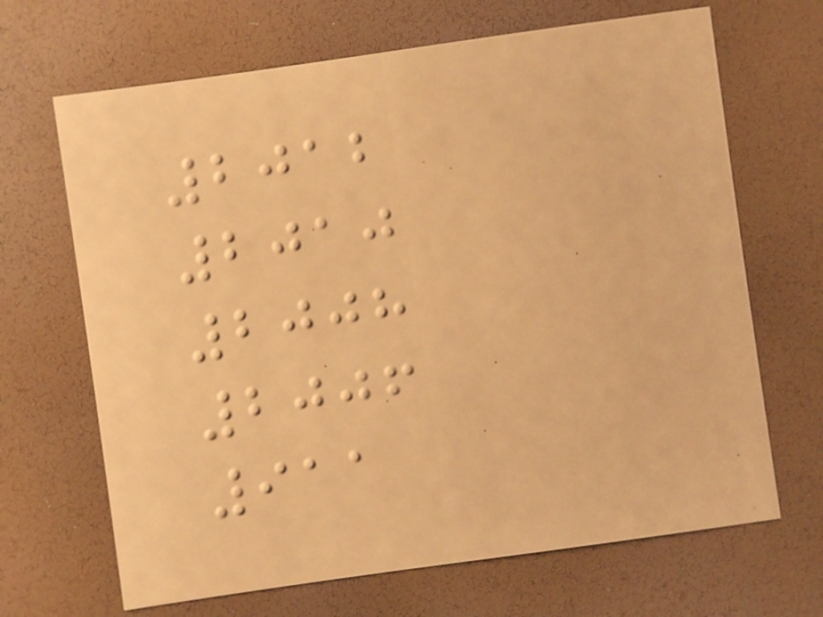2012
2010
2008
2006
911
